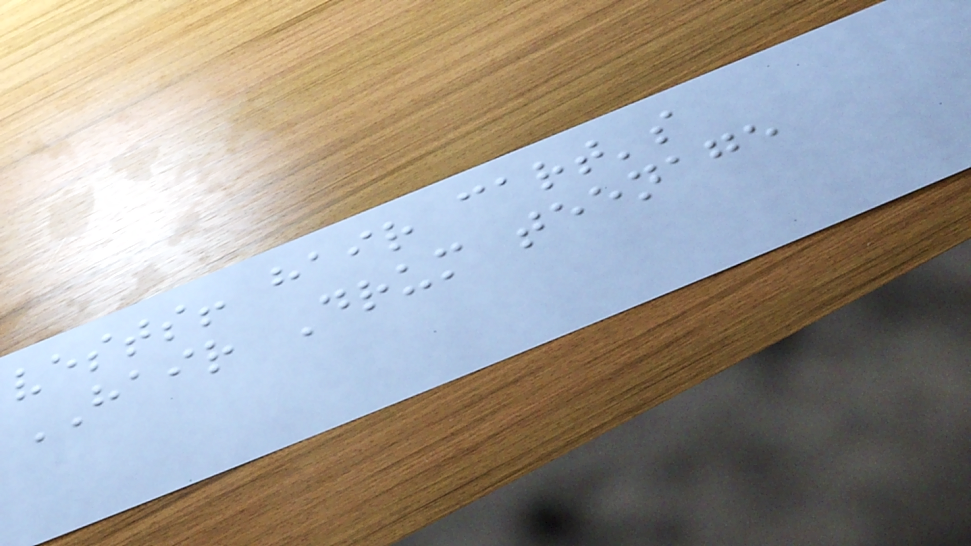vests! hair cart's
HAIR Drum teenage
